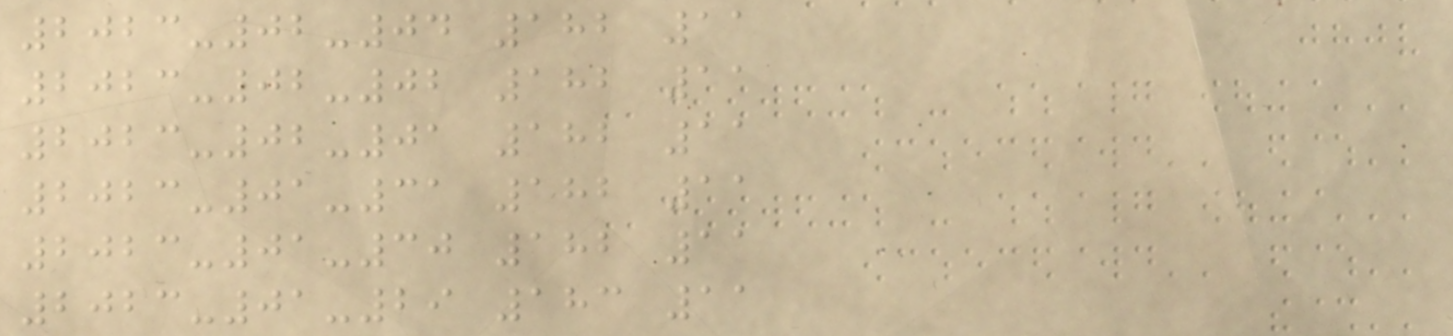2023-02-04 182 11
2023-02-02 182 11
2023-02-01 182 11
2023-01-31 182 11
2023-01-30 182 11
2023-01-29 183 11
